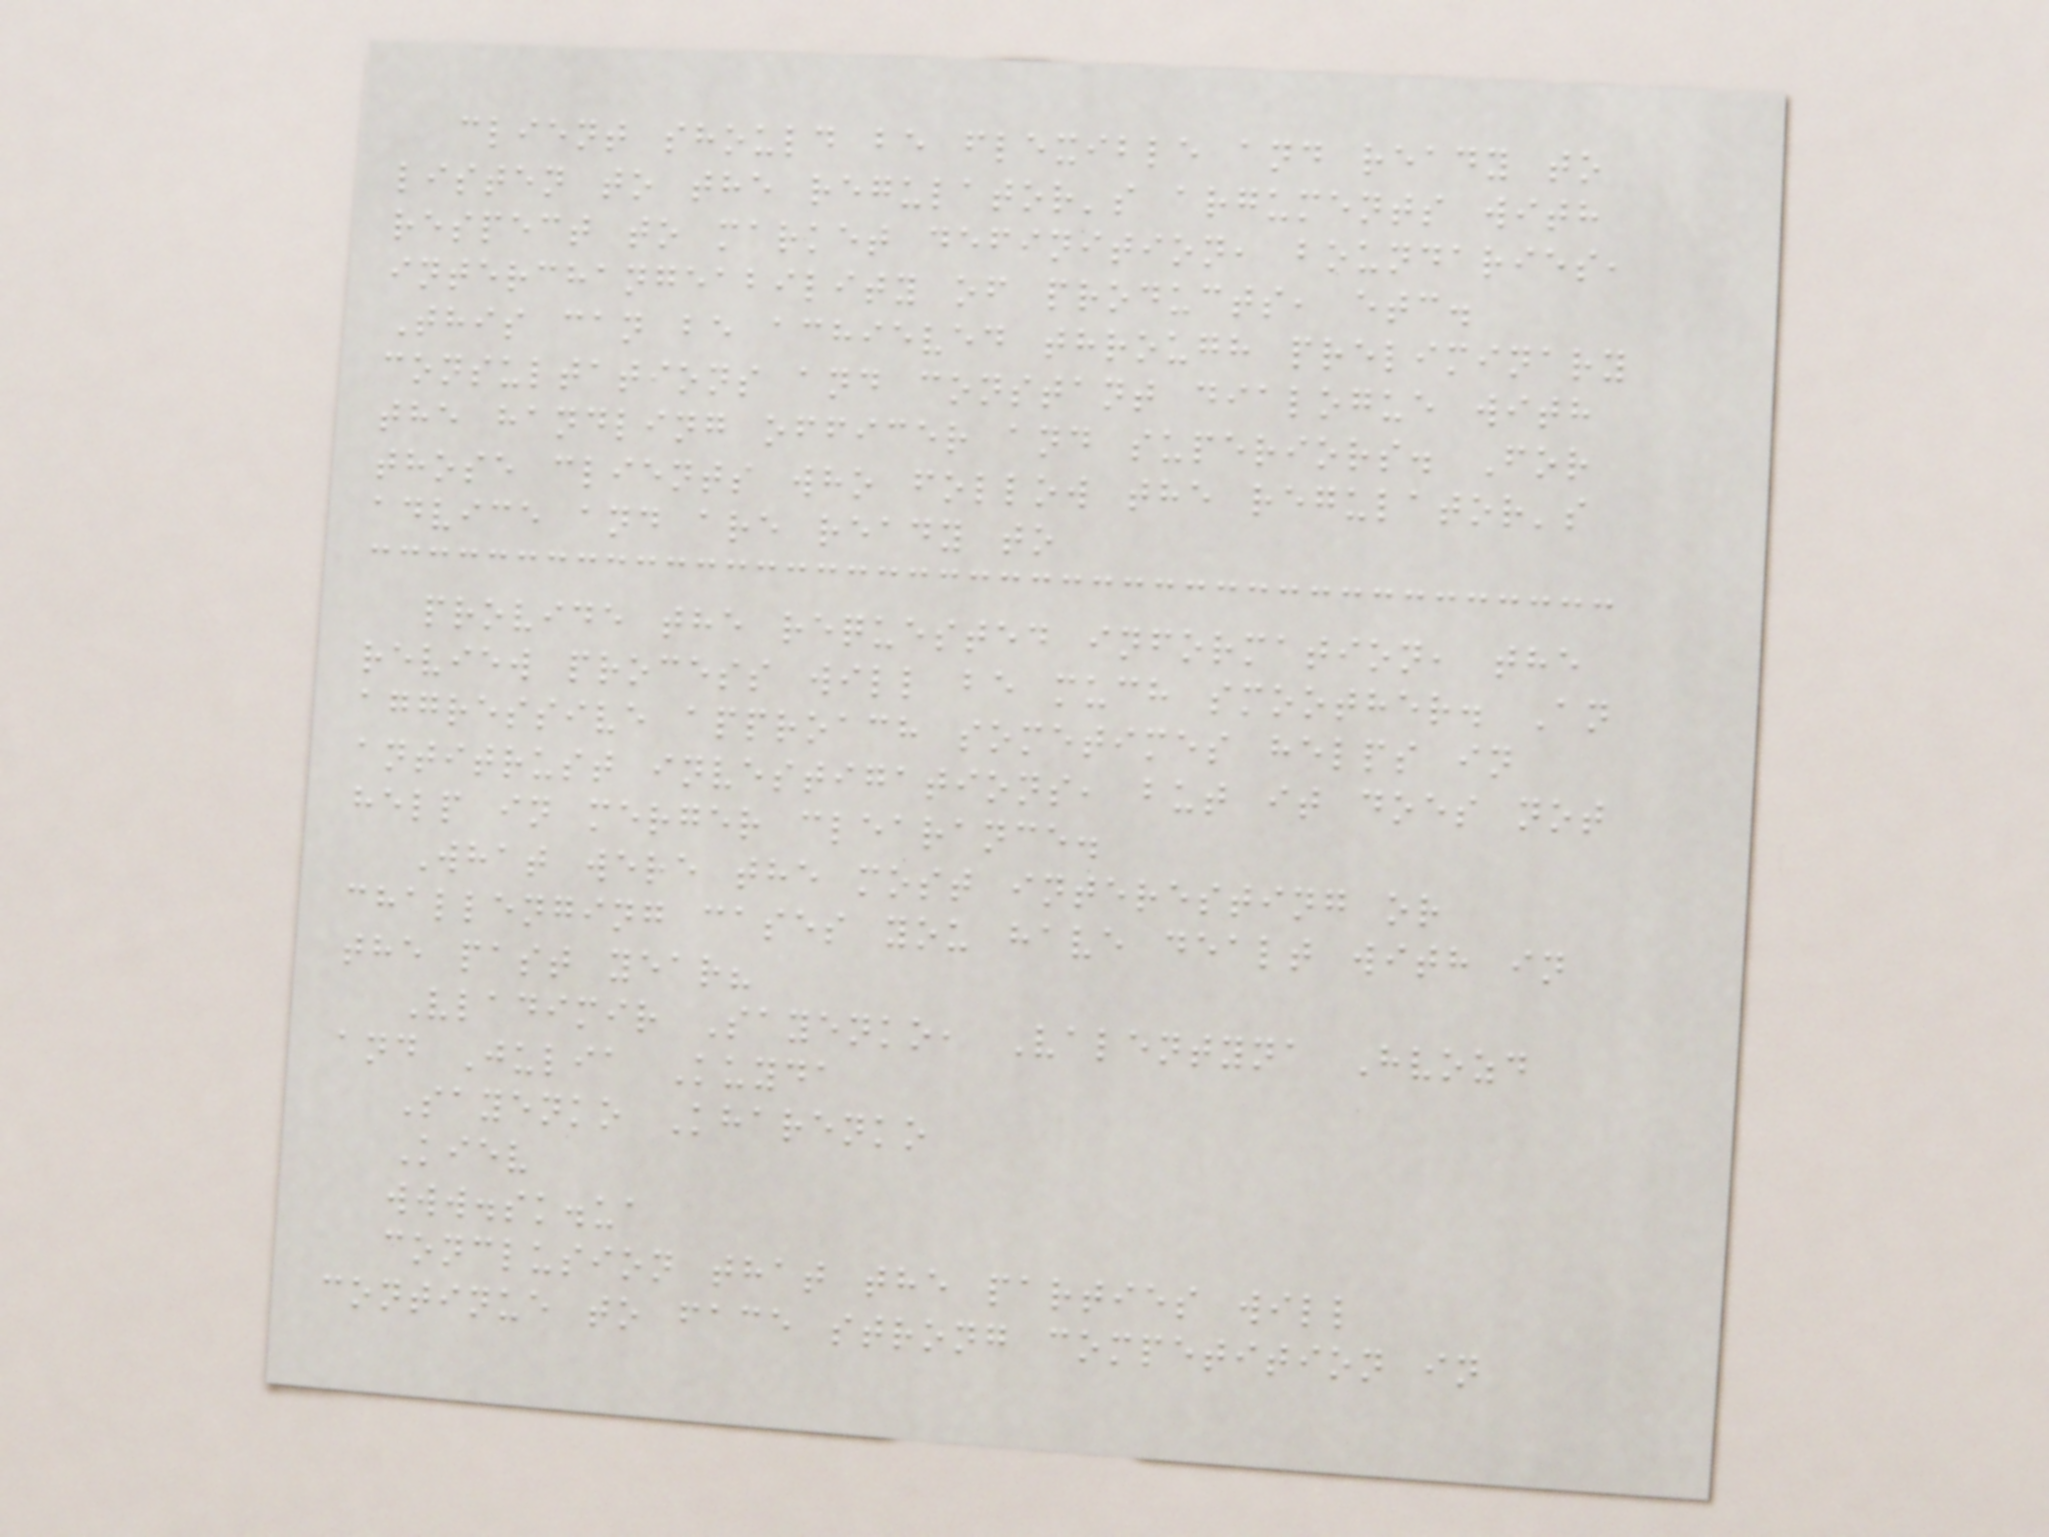client should be flexible and ready to
listen to the regulator's arguments with
respect to market definition, boundaries,
interchangeability of products, etc.
This can be achieved through preliminary
consultations and constant dialogue with
the handling officer and superiors. For
those clients who follow the regulator's
advice and are ready to
provide the requested information, the
review process will be much smoother. An
aggressive approach sometimes helps in
antitrust investigations, but it does not
help in merger clearance.
What were the most interesting or
challenging cases you have dealt with in
the past year?
Vladimir Sayenko, Valentyna Hvozd
and Julia Kuyda
Sayenko Kharenko
Kiev
www.sk.ua
conclusion that the parties will
continue to face strong competition in
